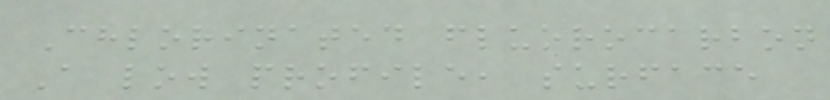Chlorinated fluorocarbon
A low profile, surface
